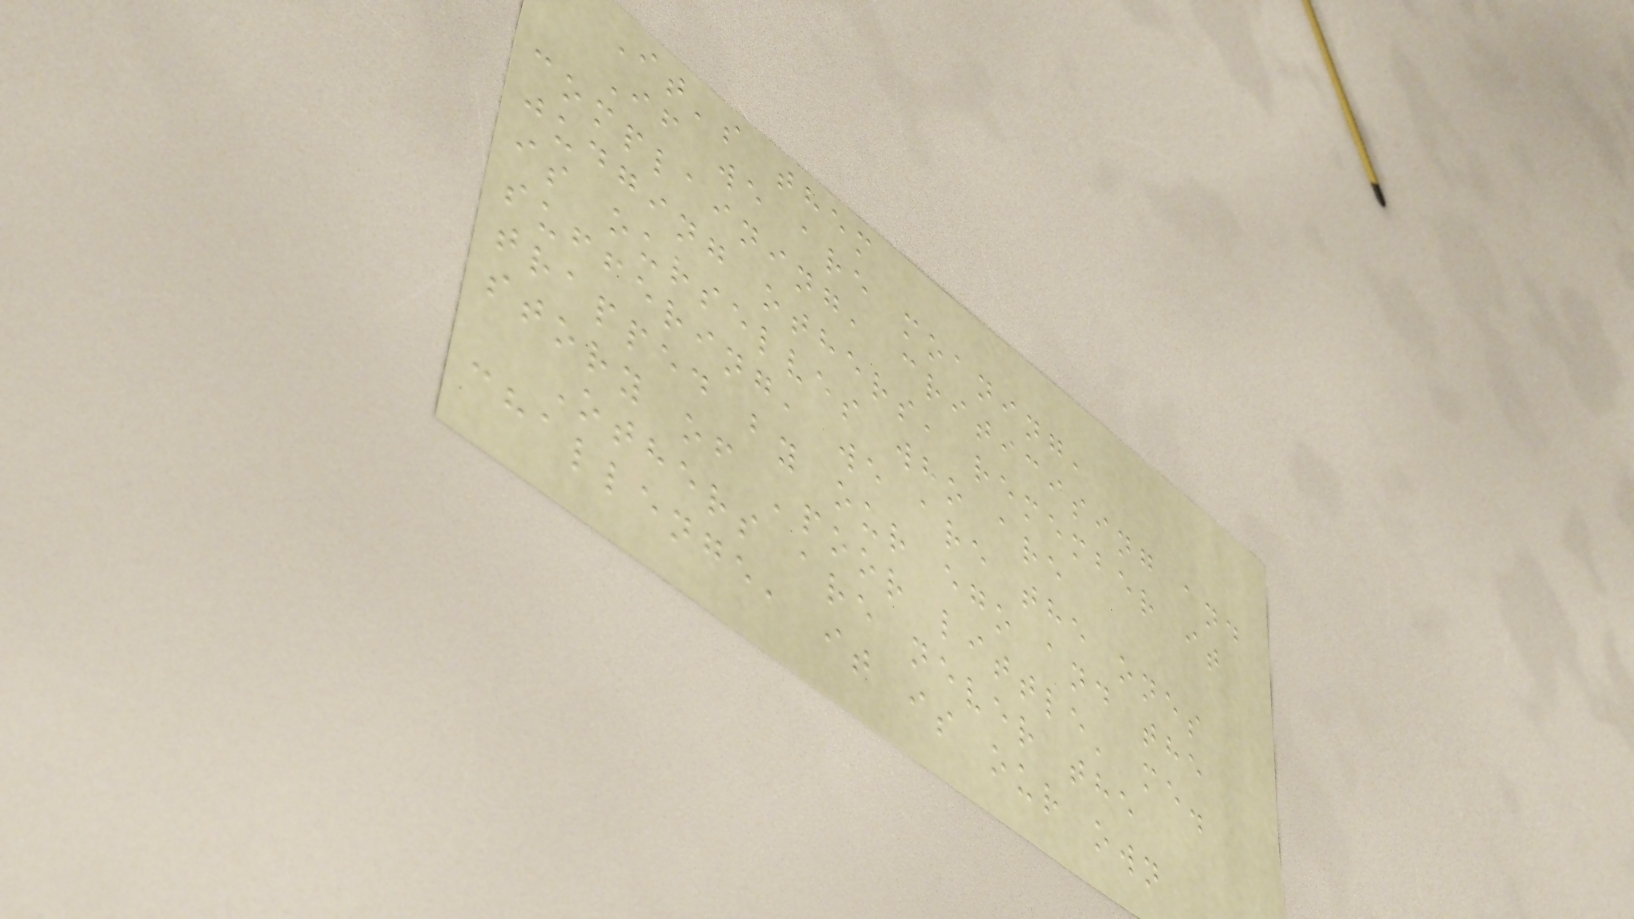It's them
If we are moaning,
complaining, criticising and
judging others, remember it
is ourselves who are
suffering, we are the ones
trapped by our ego and the
story of 'poor little' me.
Others are never the
challenge, it is our own
